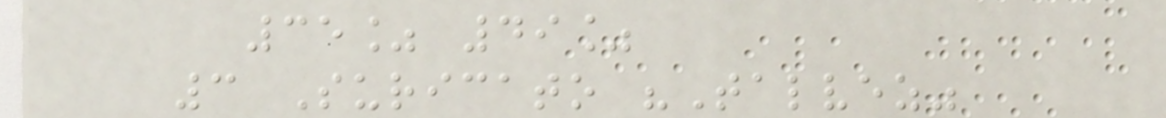35% 49%
3 Suricato "Talvez"
